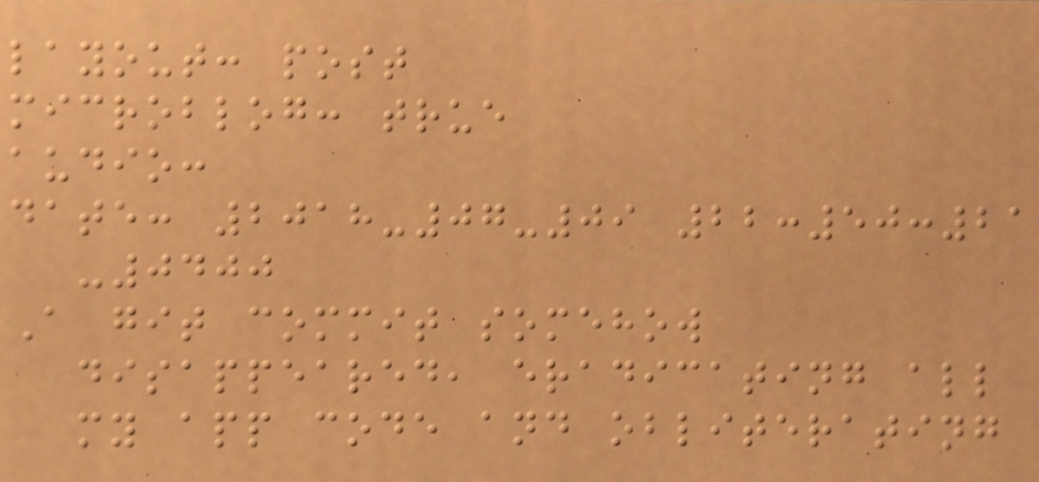layout: post
microblog: true
audio:
date: 2018-07-09 22:50:21
-0400
A git commit somehow
disappeared, eradicating all
my app code and obliterating
